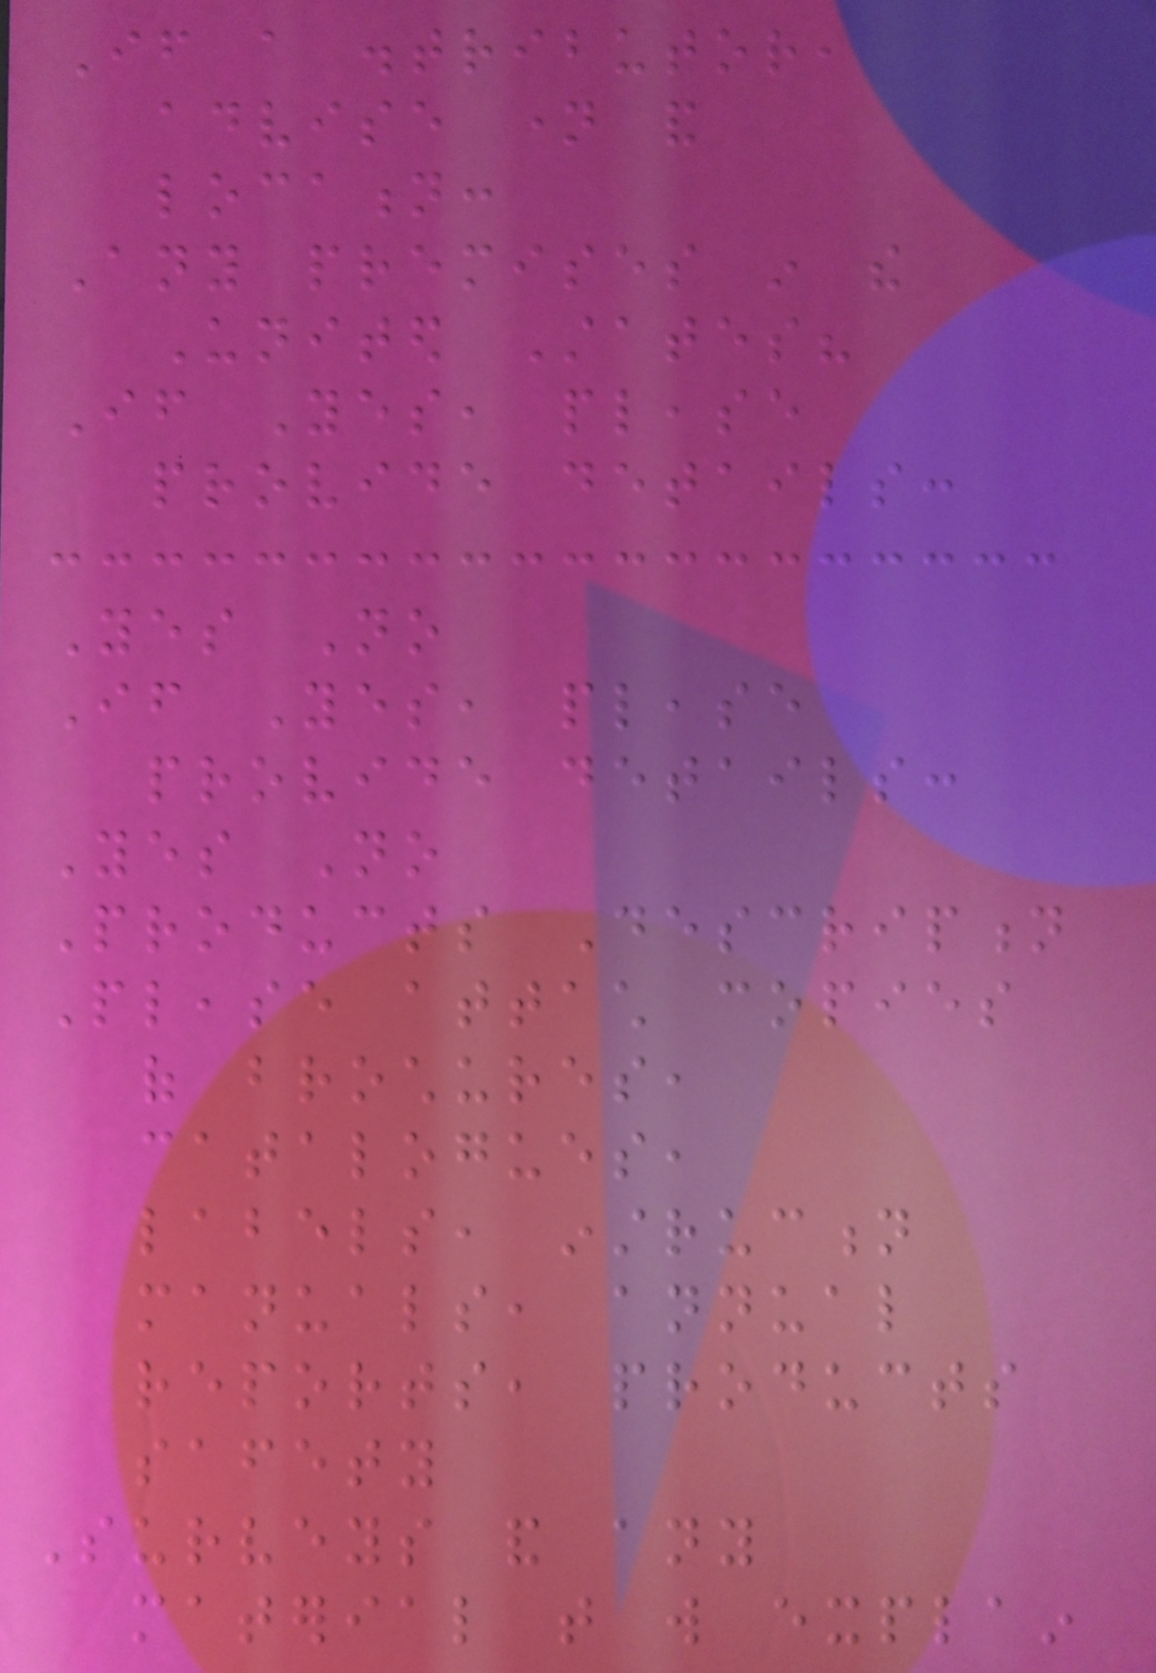If a distributor,
advise name and
location:
Any premises in the
United States?
If Yes, please
provide details:
Yes No
If Yes, please
provide details:
Yes No
Products Description
Please attach copies
of brochures,
catalogues,
labels, instruction
manuals, annual
reports, products
safety
Surveys and any
material that will explain
